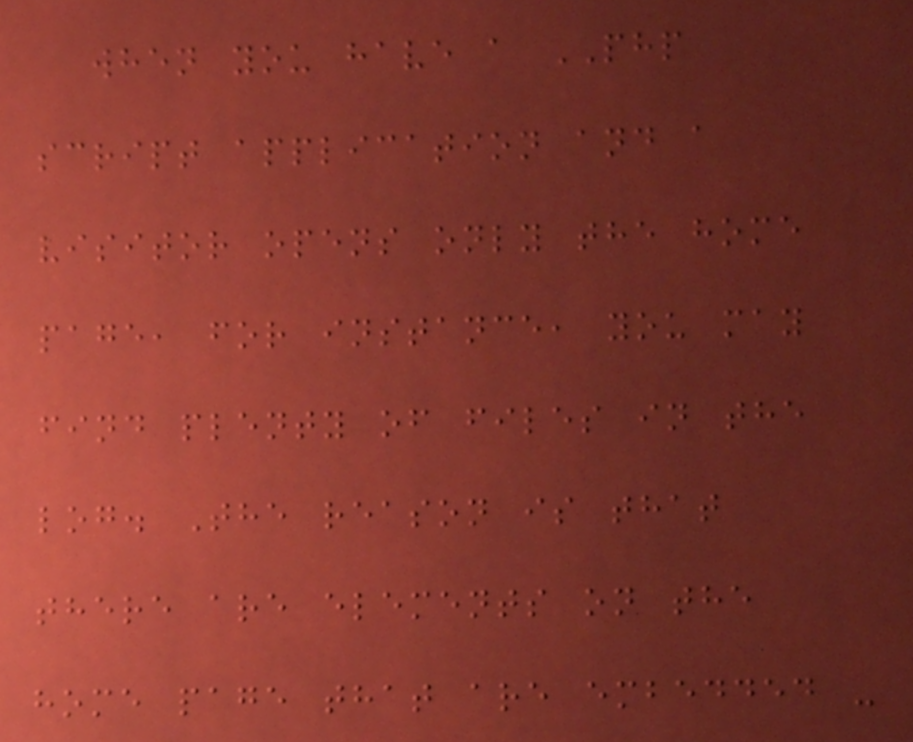when you have a PHP
script application and a
visitor opens only the home
page, for instance, you may
find plenty of files in the
log. The reason is that
there are elements on the
home page that are embedded -
